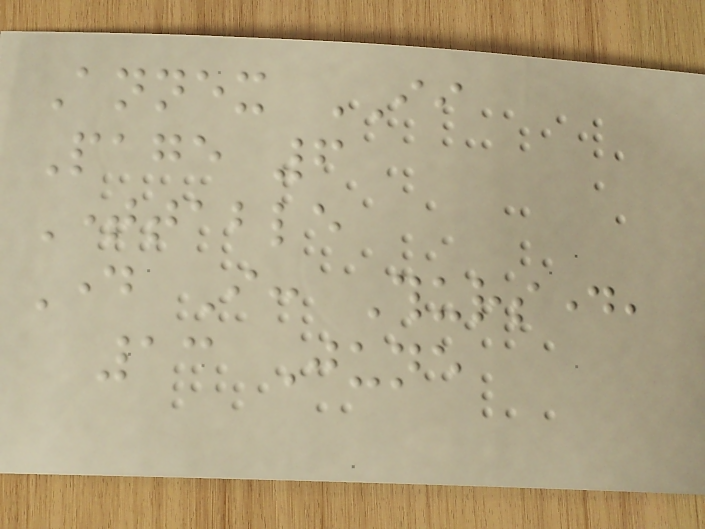Annex II
Page 6
Timetable
Day I: Thursday,
13 June
